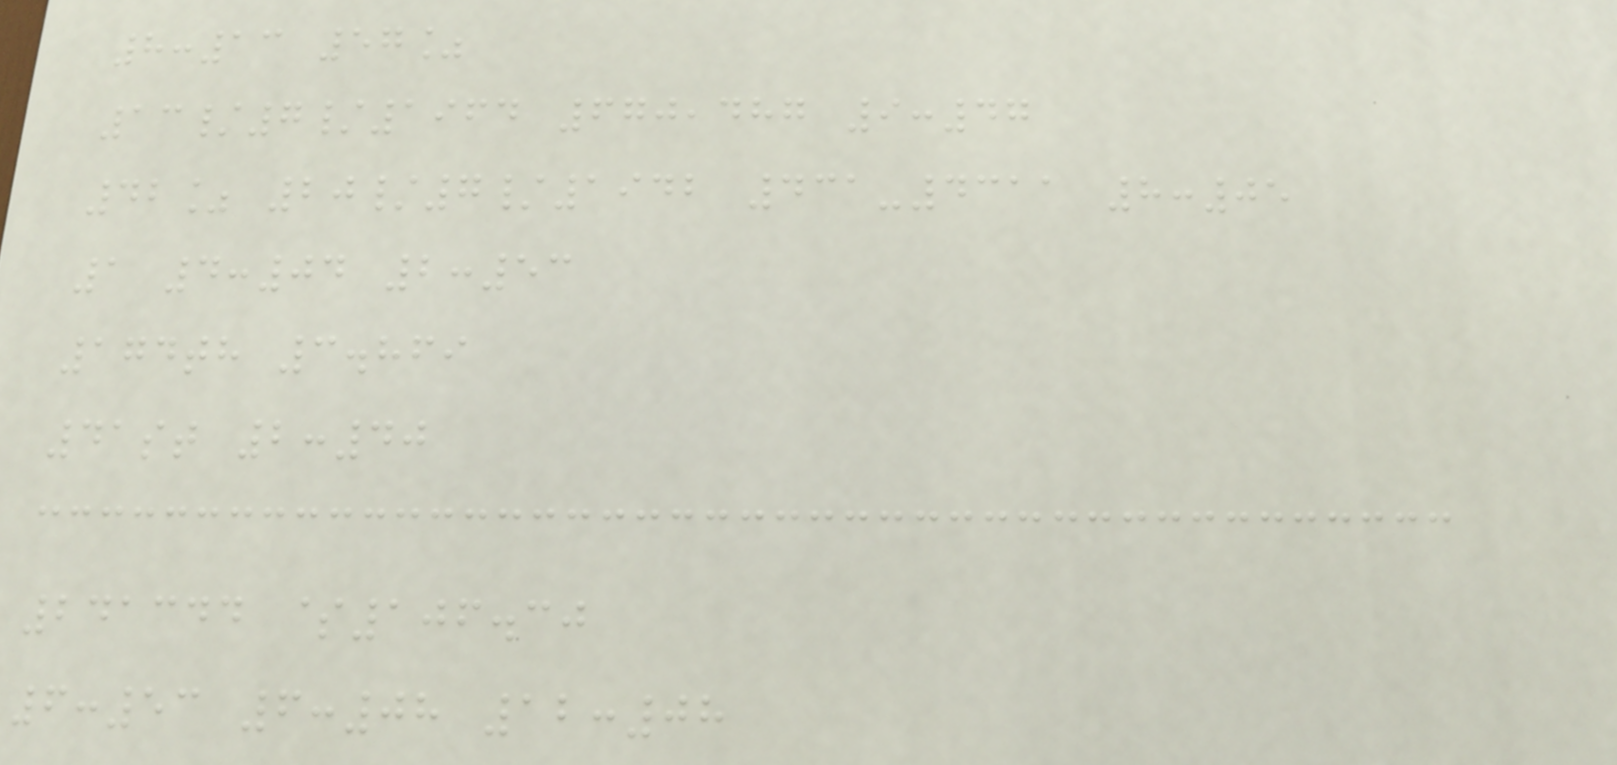8:13 57%
13/7/1964 670,487 9:47
42% 20/7/1942 431-4311 8:05
1 4:04 2:53
174th 3.869
41st 2:40
241344 $106.30
6:53 6:08 12:08
